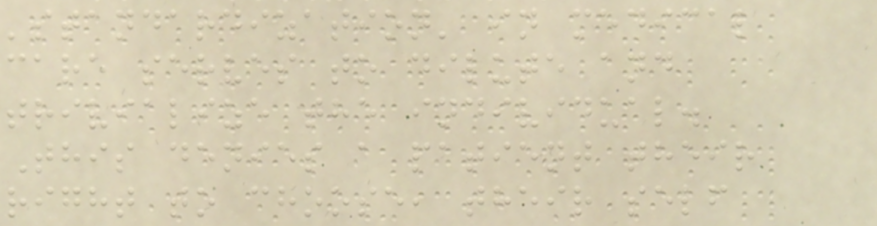'standardization' in medical
care serves to dilute and
trivialize the individual.
This denies a patient their
right to choose, their self
